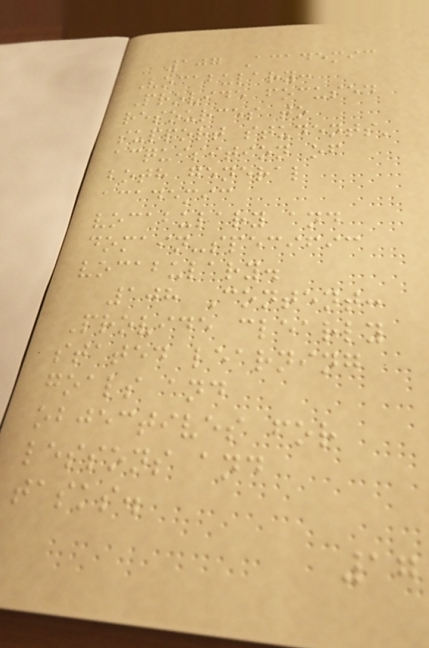107 Academic
Vocabulary:
Provide focused
resources to
support students'
acquisition of
both general
academic
vocabulary and
domain-specific
vocabulary.
108 Content:
Provide clearly
stated learning
goals and
objectives for
lessons and
tasks.
17
